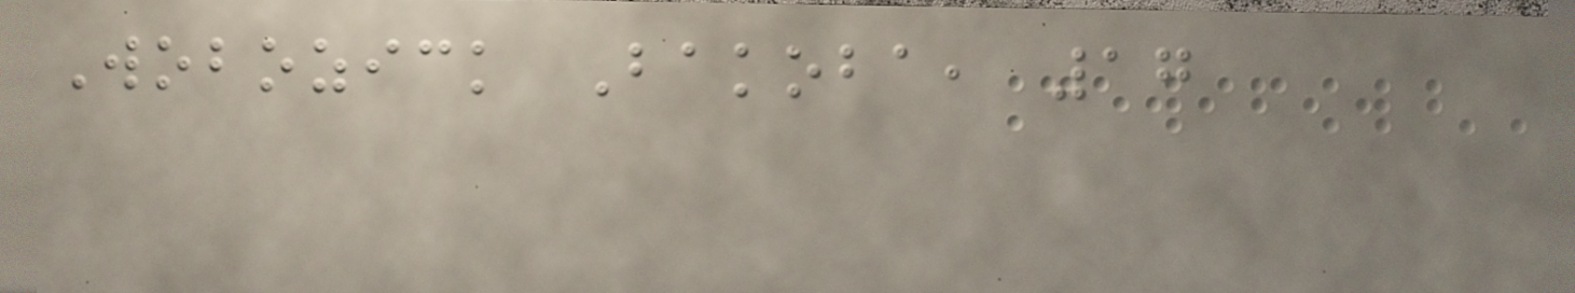Wobozick Bakoba, 17
